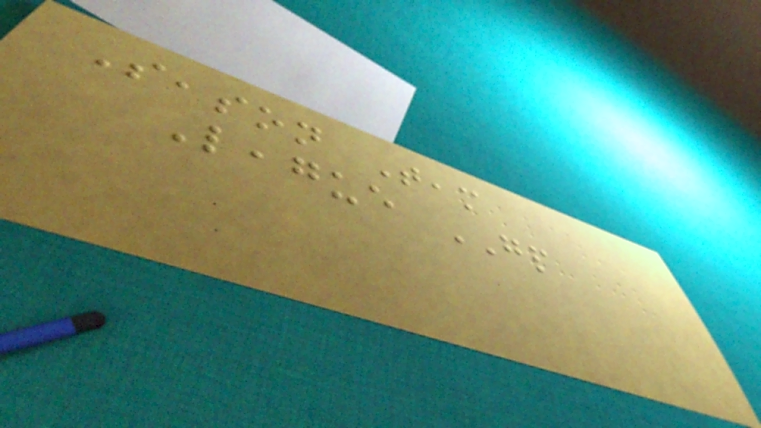Season Team
League GP
